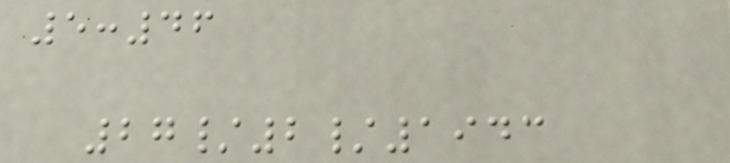5:46
27/2/1943
